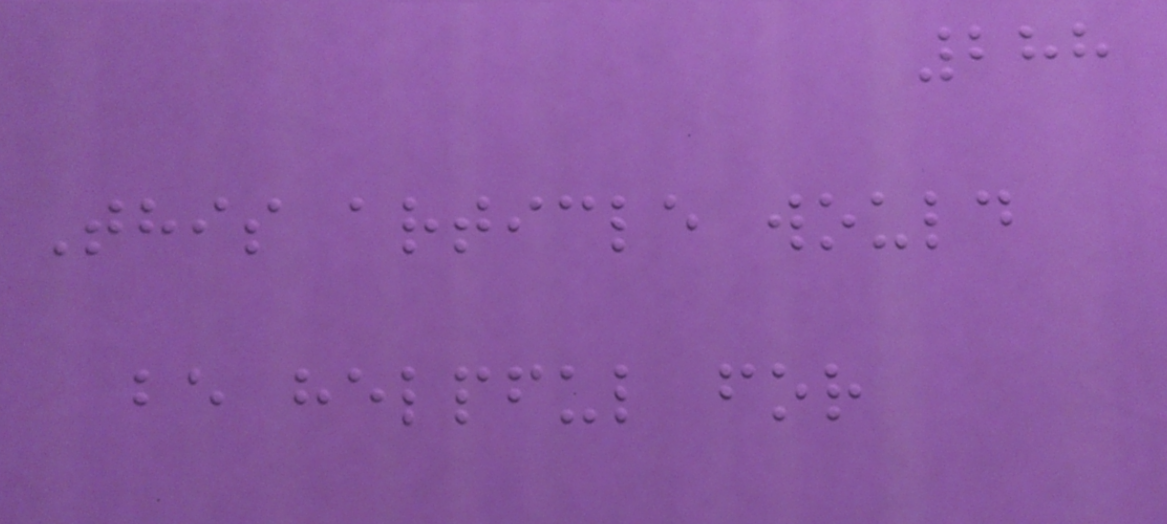288
This article would
be helpful for
